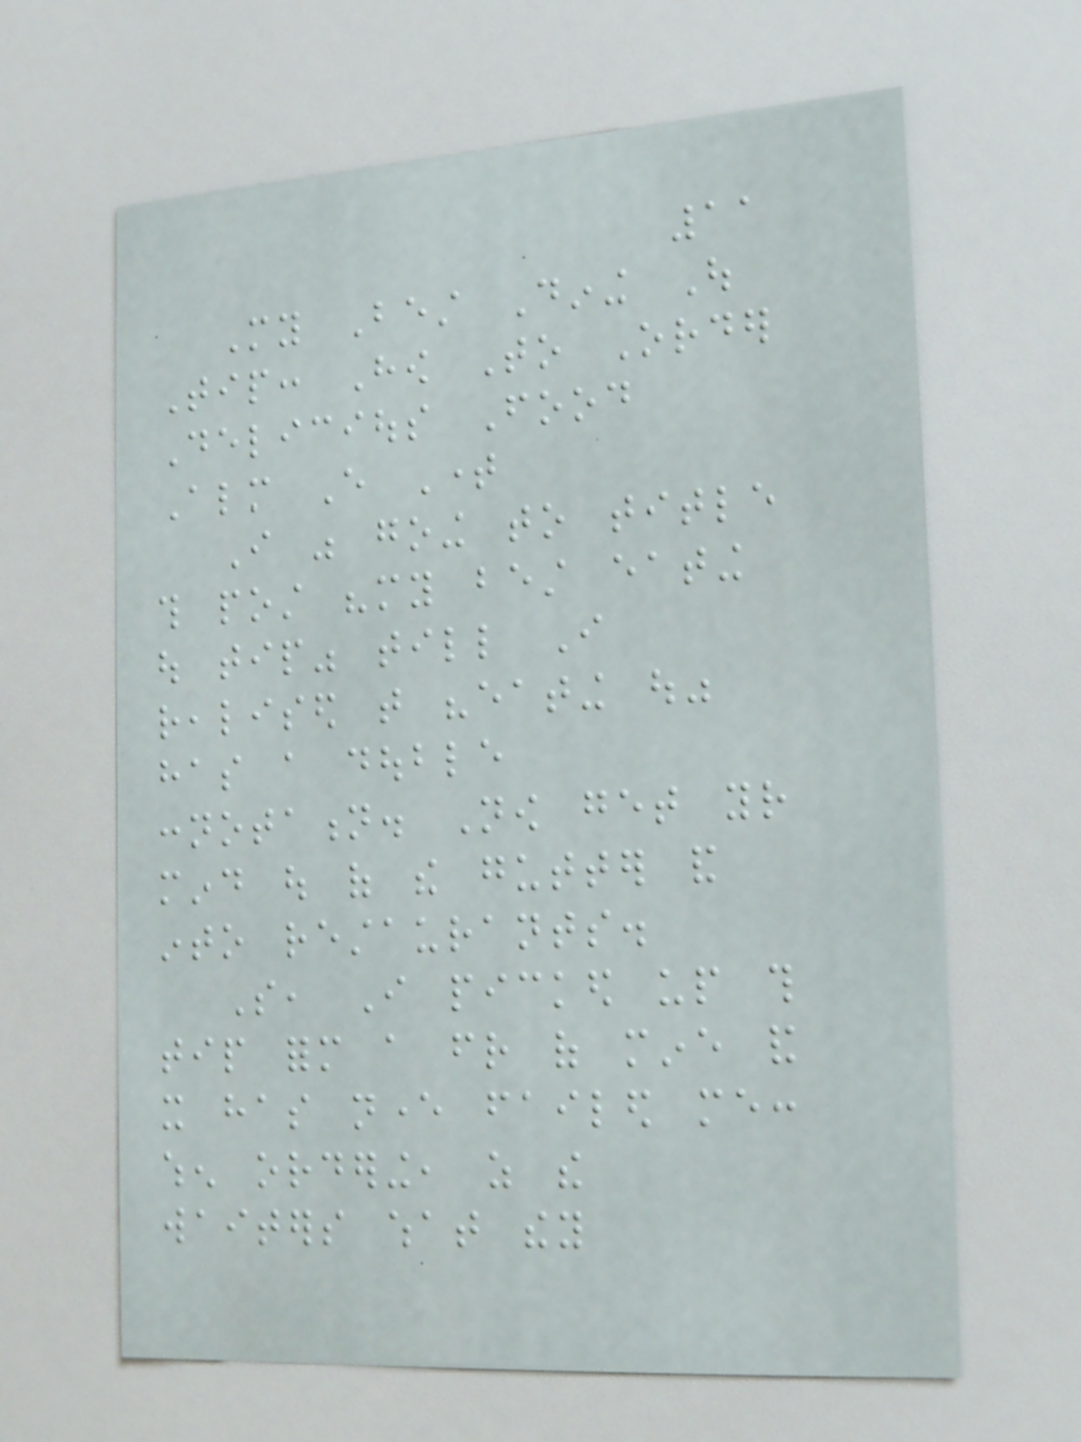11
My Best Dining Out
Tip: How To Order
Delicious Food
Almost Every Time
I was going to title
this post "my best eating
out tip" till I
realised that "eating out"
has a double
connotation. Now get your
mind out of the gutter and
into restaurants.
So, I picked up this
tip form a friend of mine and
it has never failed me:
when ordering, as the
waiters what they
